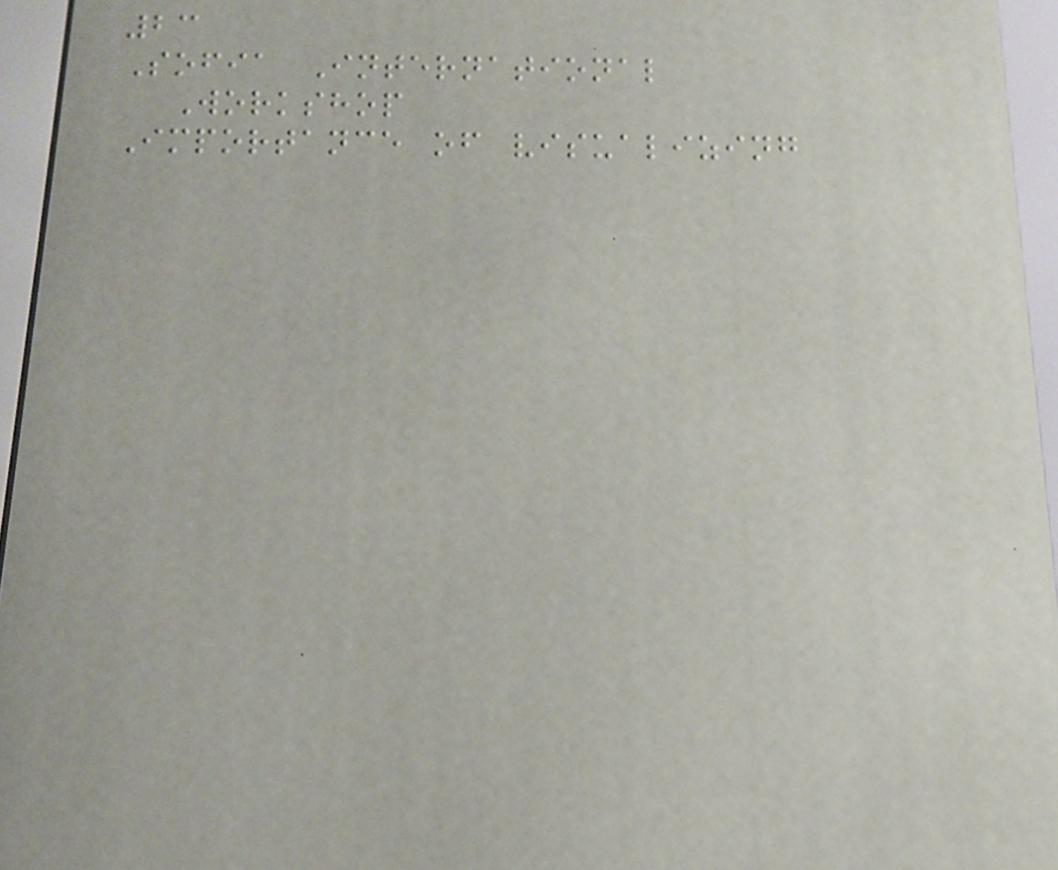23
Sofia International
Workshop
Importance of visualizing
